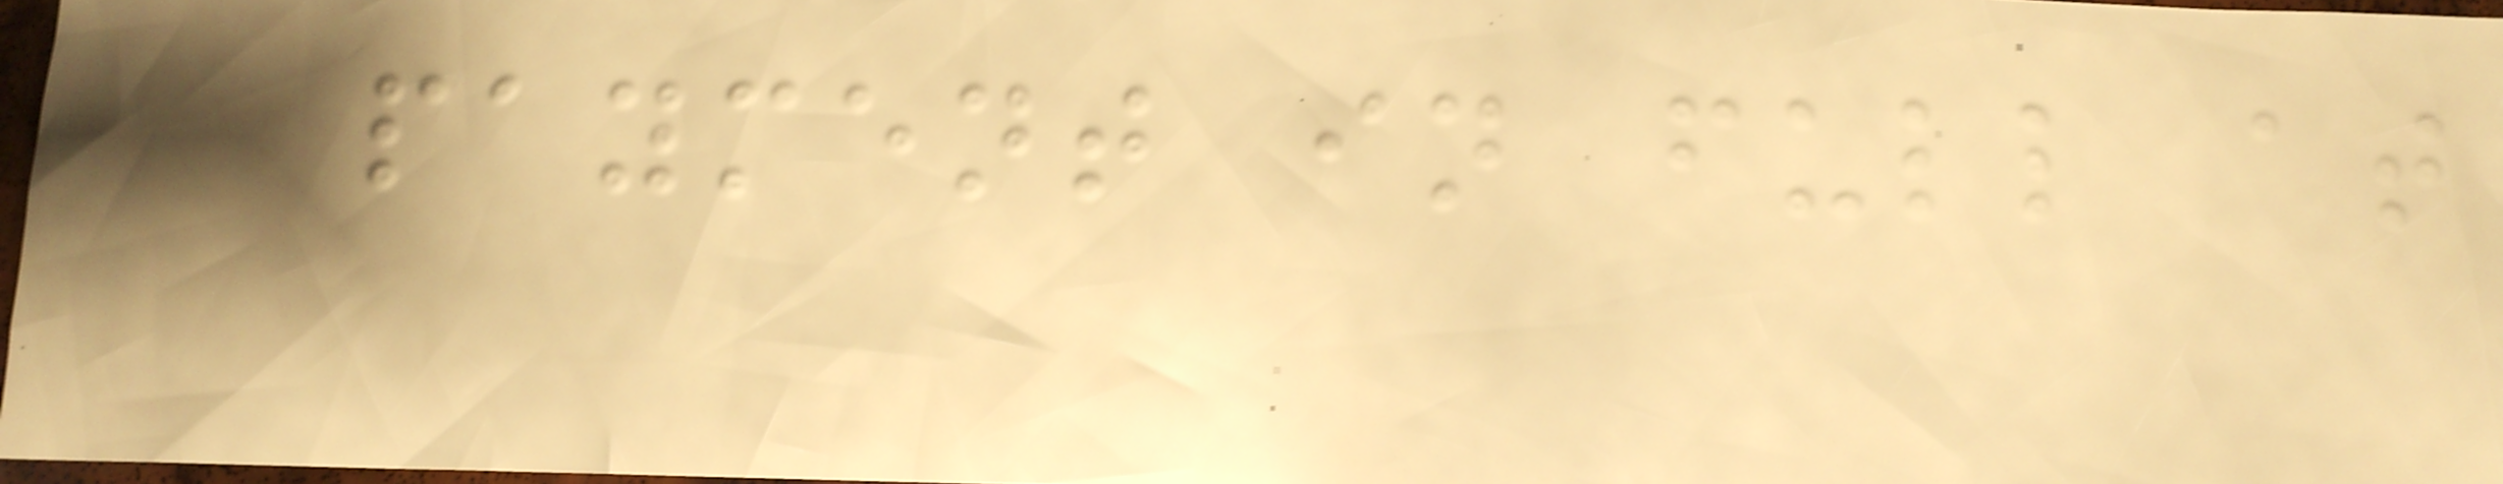payment in full at
